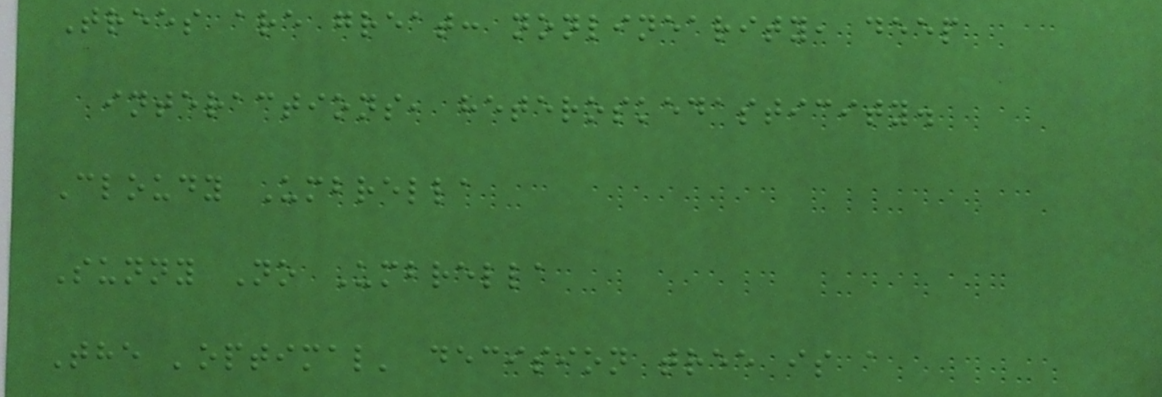Trees are great: nonlinearity, deep
interactions, heteroskedasticity.
Cloudy Umbrella
Sunny No Umbrella
The 'optimal' decision tree is a
